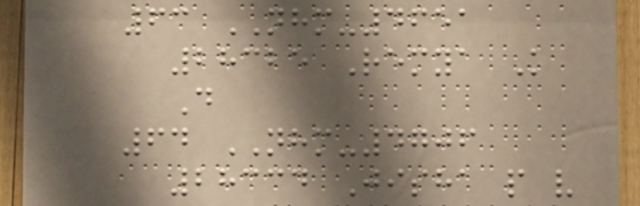63 NHM-4651
28325 Remya K
D
64 NHM-4706
28334 Jisha p v
